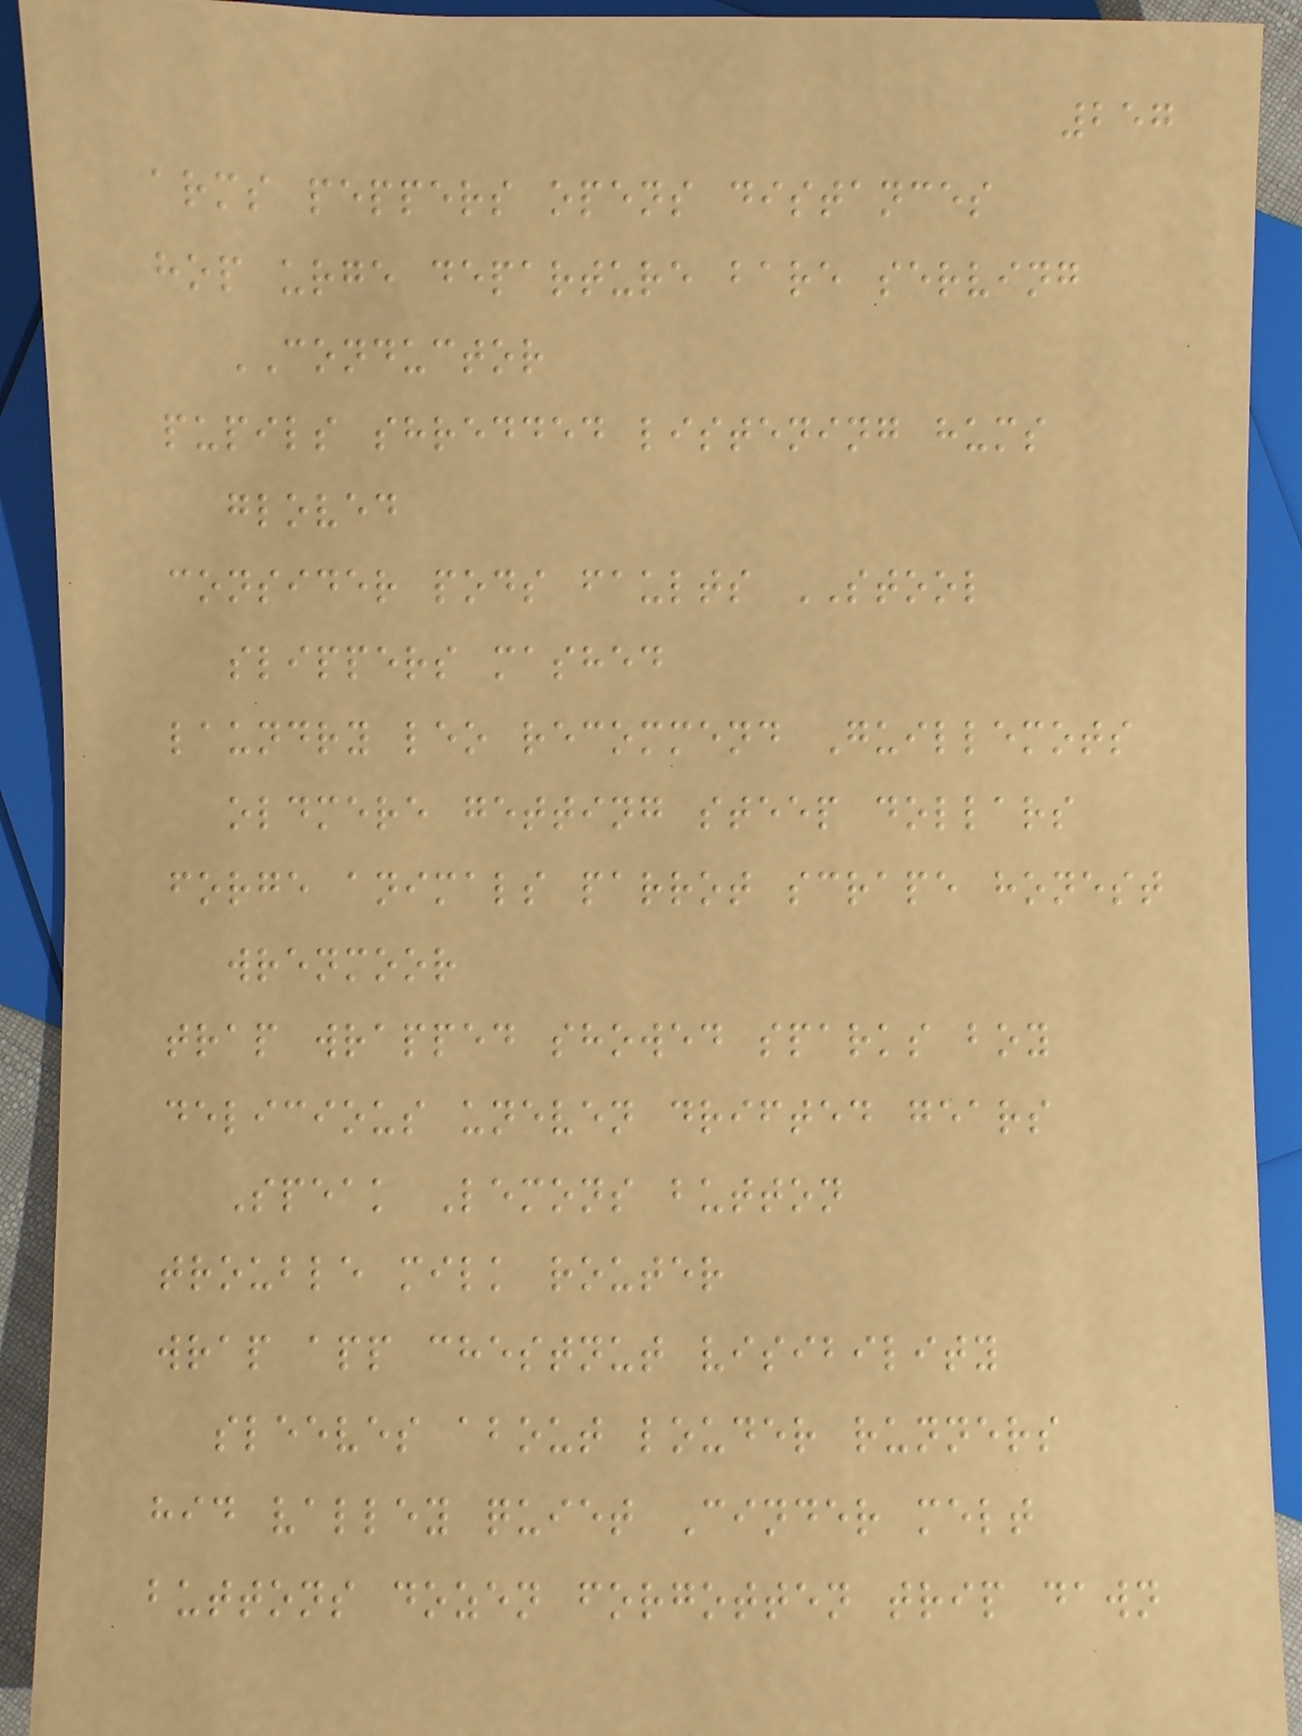257
arms peppers opens distances
hop urge departure bare serving
CONDUCTOR
pupils shredded listening hums
gloved
consider pods faults STOOL
slippers mashed
laundry leo recommend Guillemots
oldmere getting steep dollars
forge animals parrot scrape honest
wrenmoor
trap wrapped showed sparks boy
delicious uneven drifted gears
Speak Lemons button
trouble milk router
wrap app chestnut visibility
sleeves about louder runners
hid valley quiet Cinder melt
buttons dozen forgotten trip dawn
